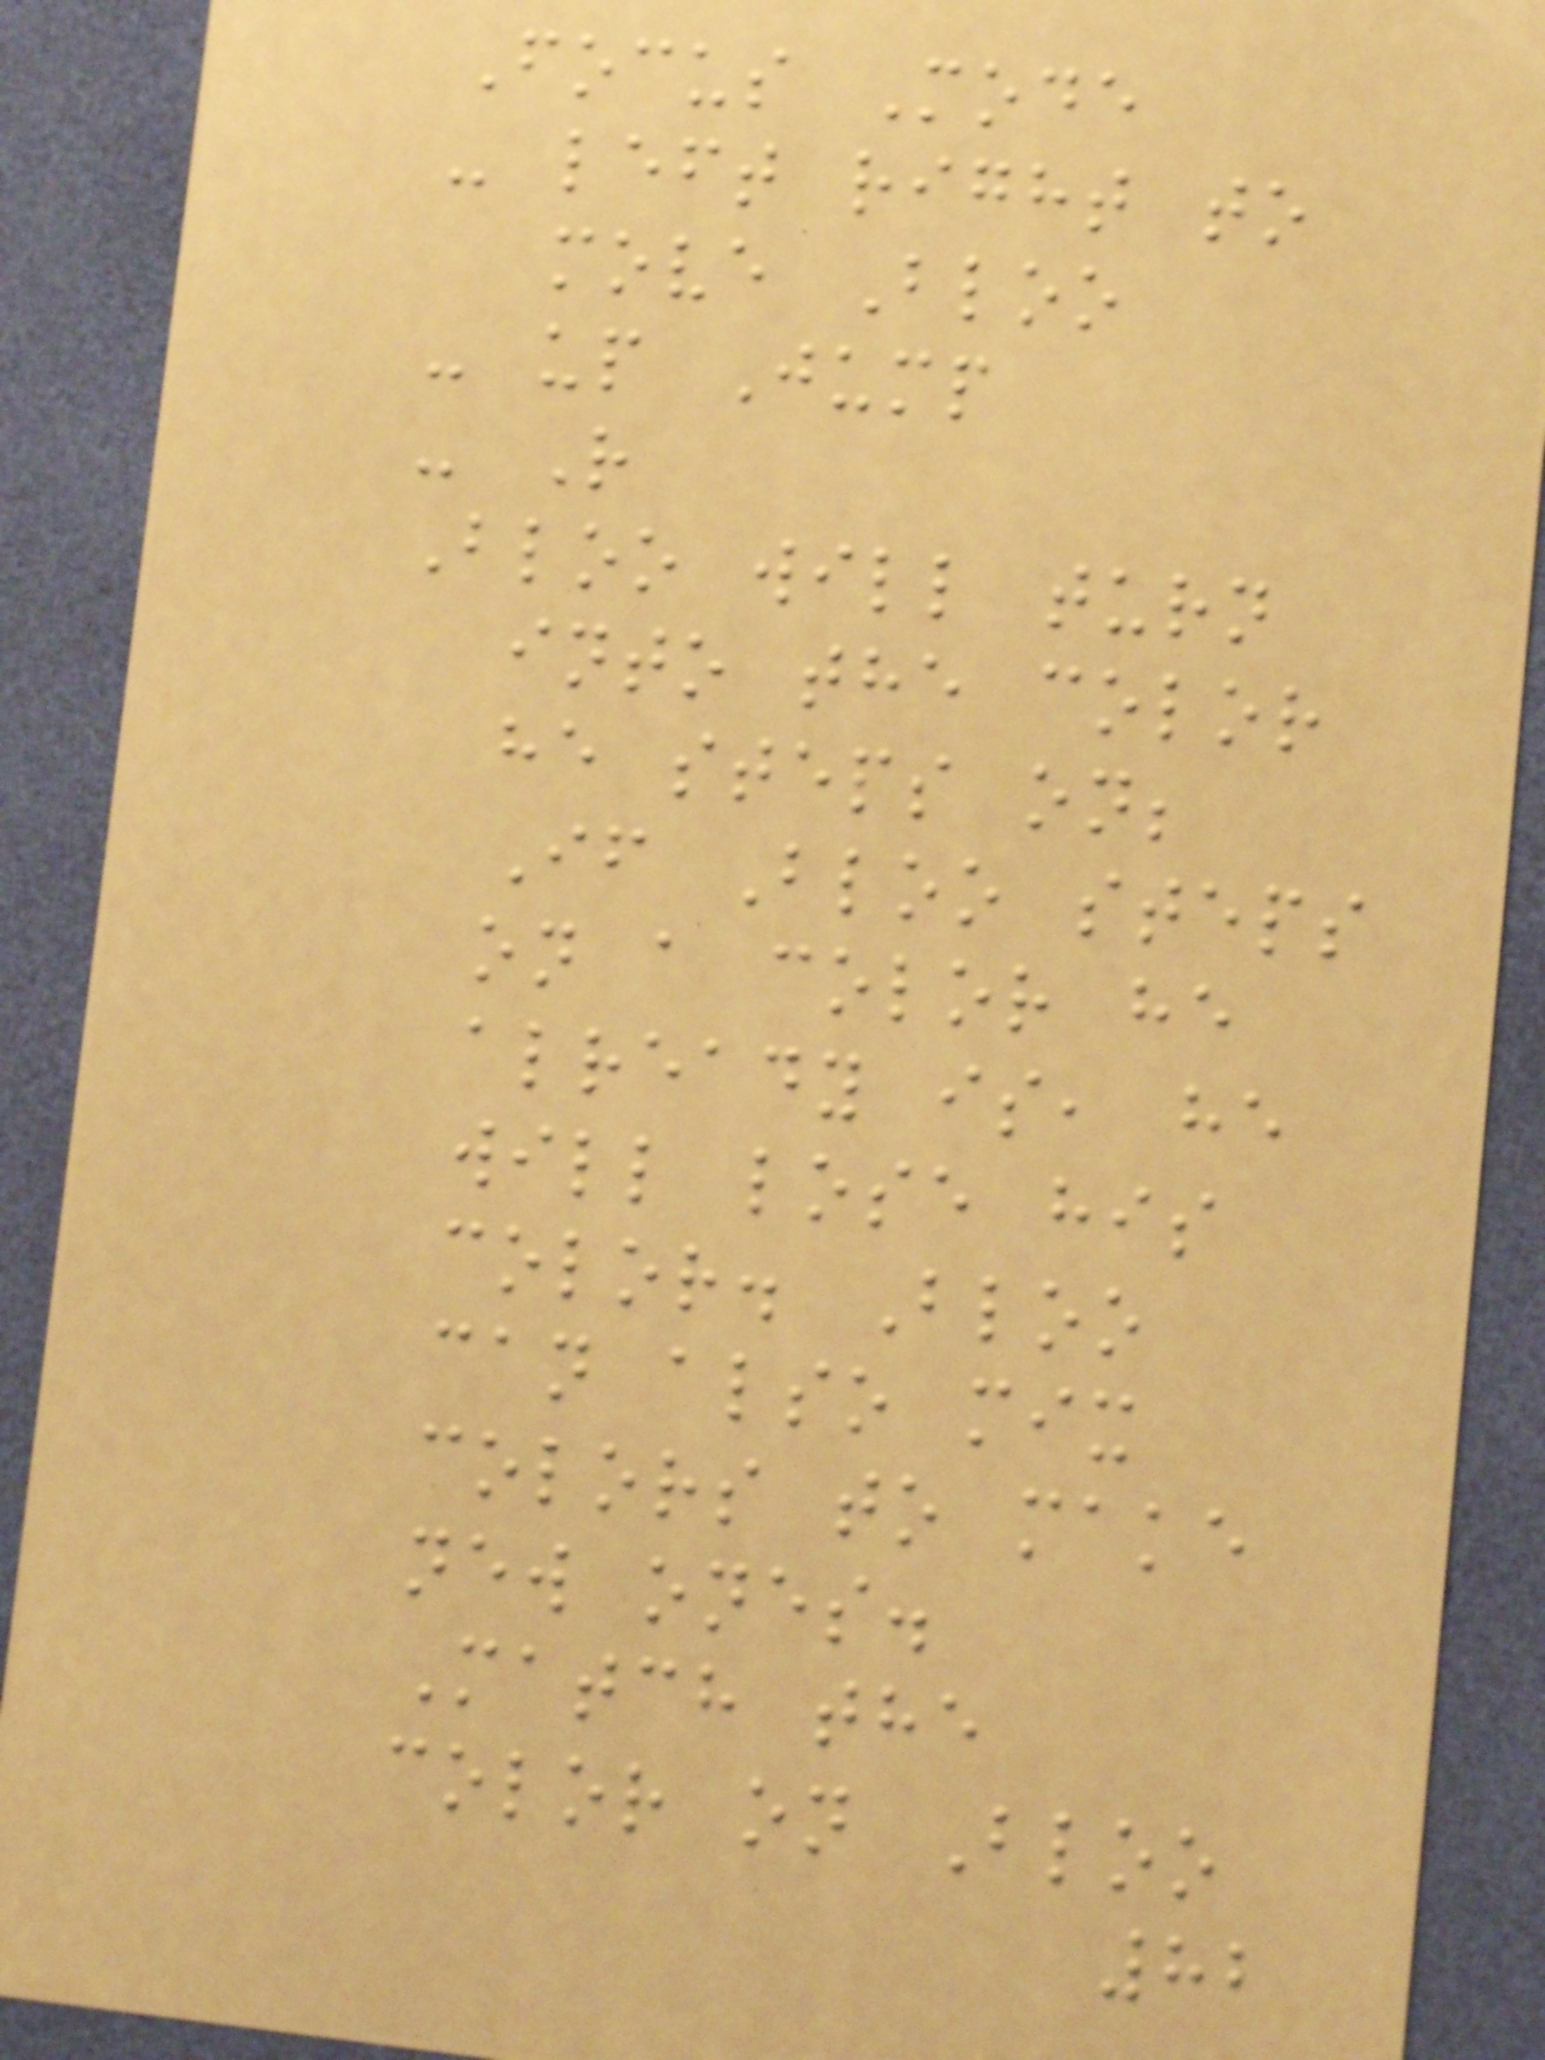Focus Mode
- left right to
move Bloo
- up Jump
- R
Bloo will turn
into the color
he steps on;
If Bloo steps
on a color he
already is, he
will lose his
color. Bloo
can also mix
colors to make
new ones.
Match the
color on Bloo
82
